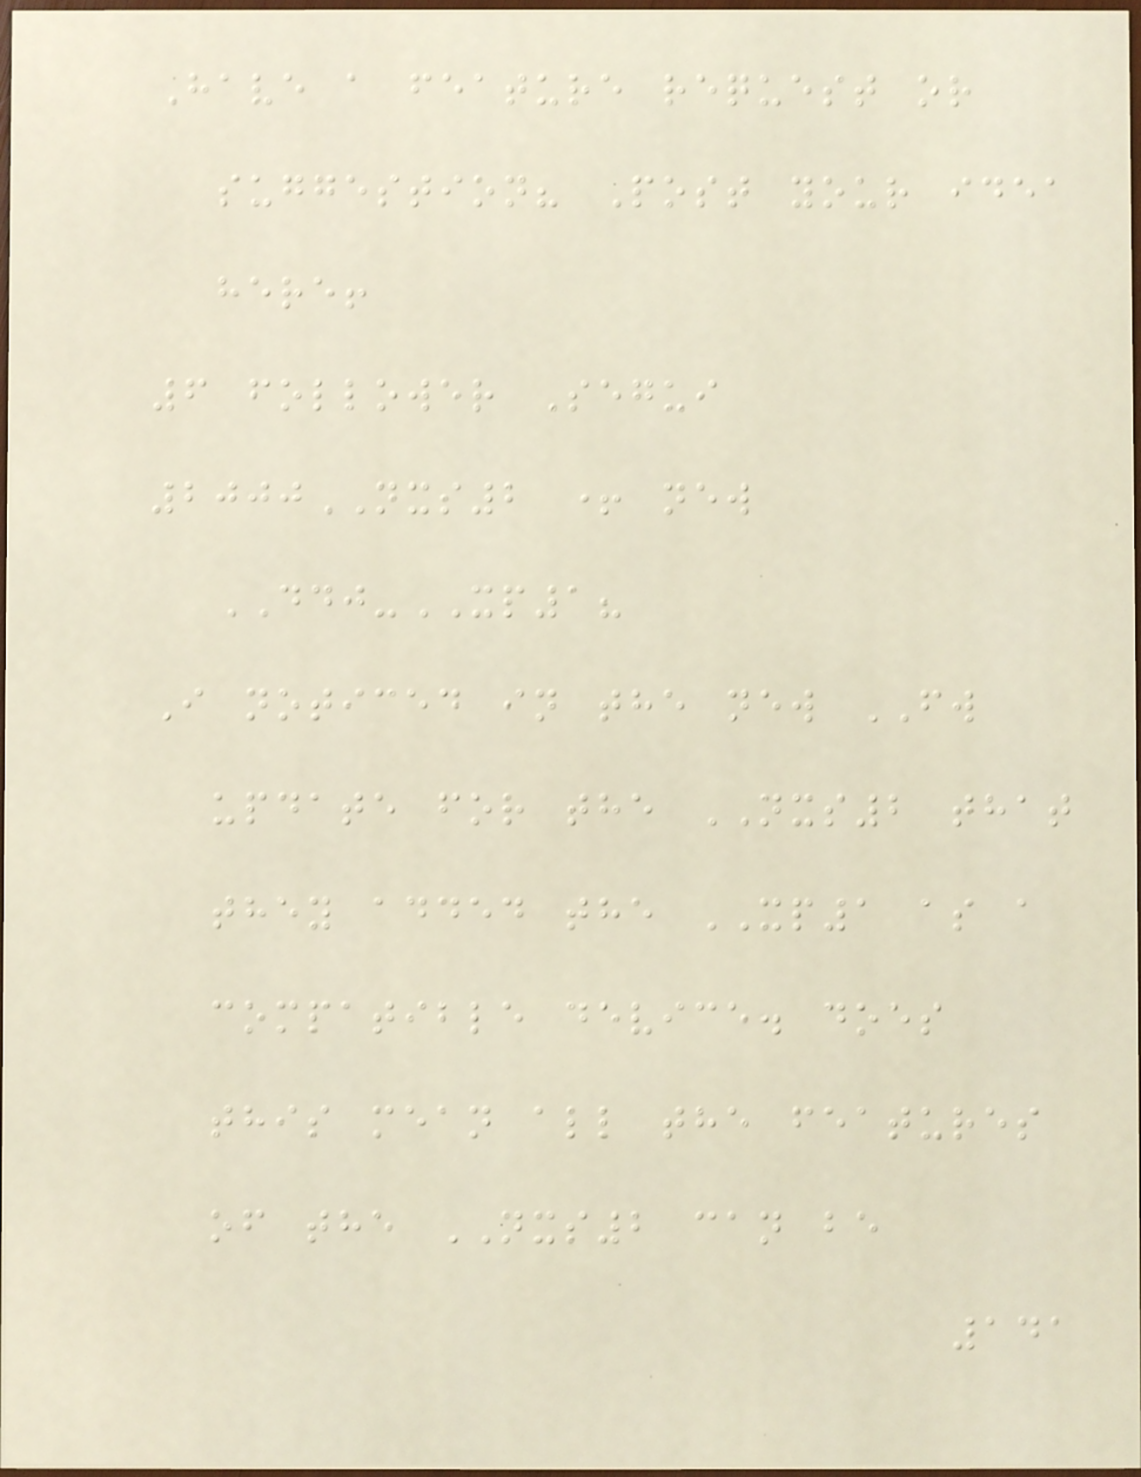Have a feature request or
suggestion? Post your idea
here!
6 follower Segui
2000NXS2 + new
DDJ-XP1?
I noticed in the new FW
update for the NXS2 that
they added the XP1 as a
compatible device. does
this mean all the features
of the NXS2 can be
141
